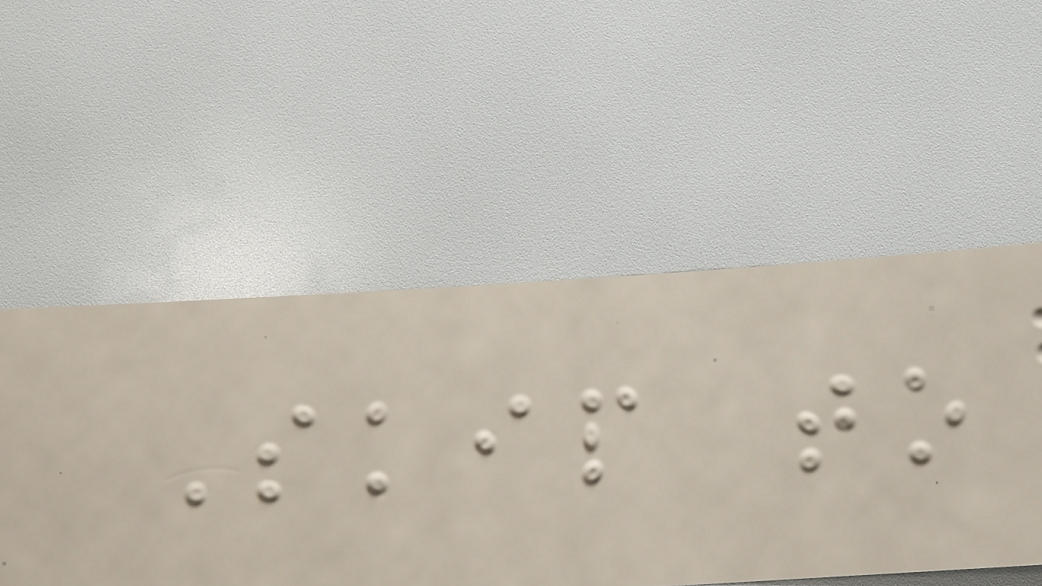Skip to
